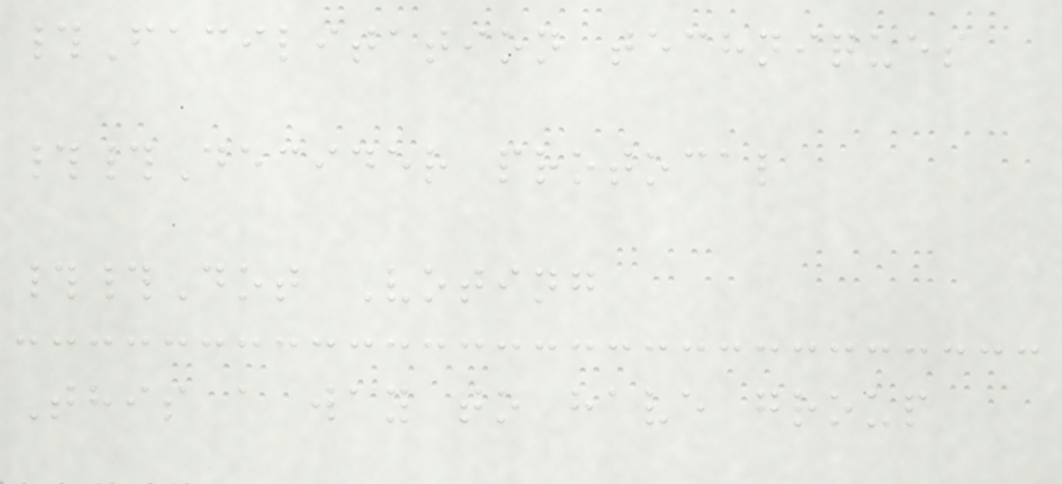#Facilitation techniques
##Decider protocal
##Dot Voting
This a way to have group
